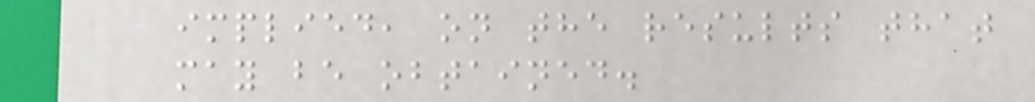implied, on the results that
may be obtained.
